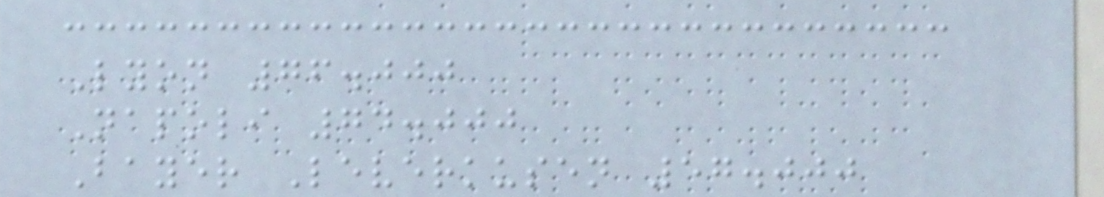Lyon 76.000
Napoli 74.000
Bayer Leverkusen 57.000
